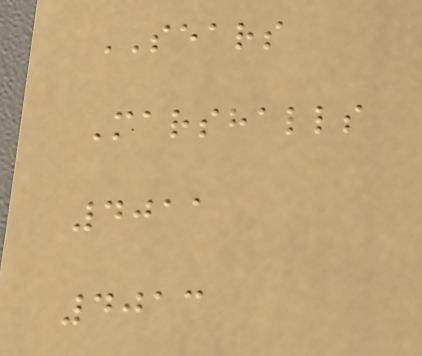SEARS
Marshalls
4011
4013
